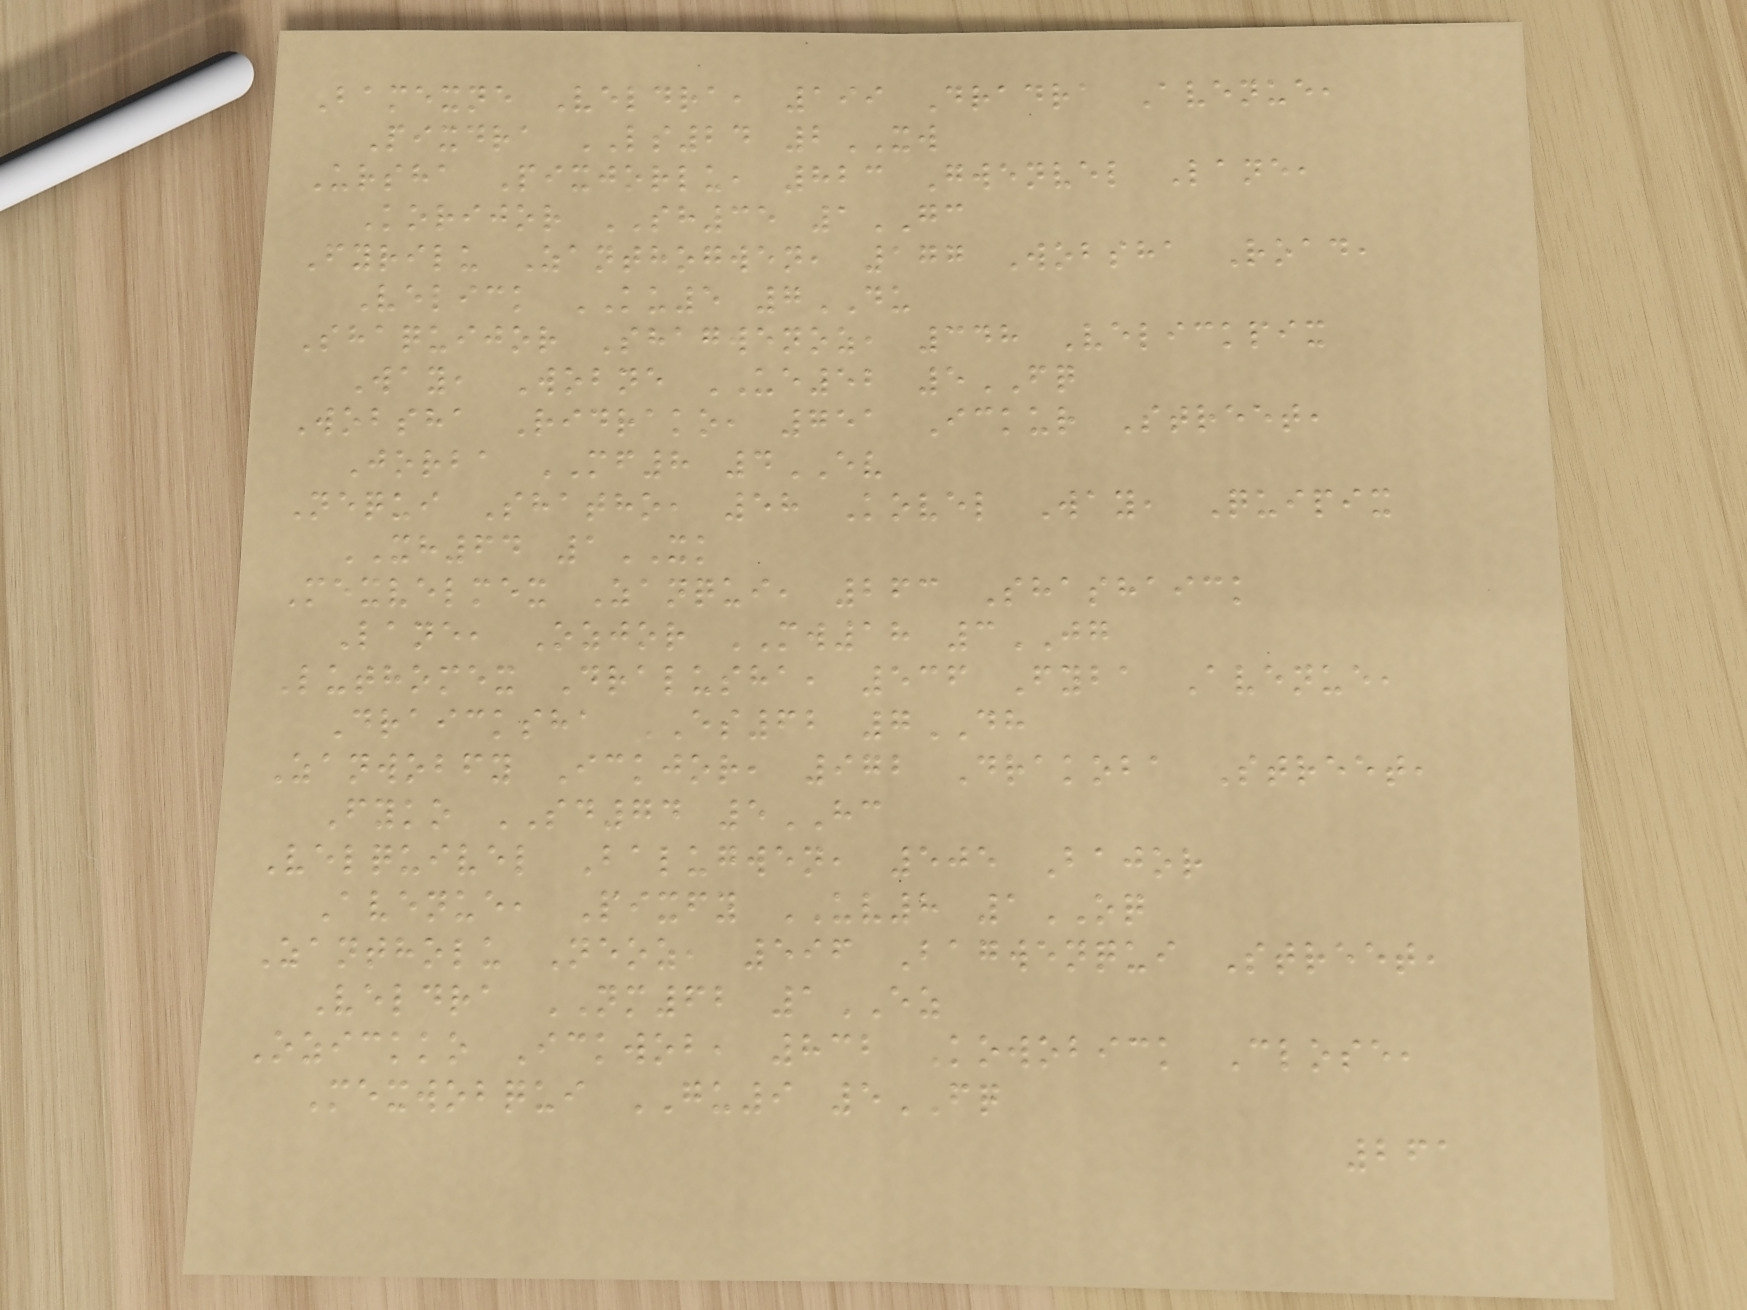Bamexne Veldra, 199 Dradra Avenue,
Pixdra LS24 2XW
Ursha Pixjorlu, 823 Gwenvel Lane,
Korijor SH35 1GC
Fyrilu Zanthogwen, 177 Wobsha Road,
Velick KU5 7DU
Shaquijor Shagwenoz, 348 Velickpix
Way, Wobne UE52 5FQ
Wobsha Ridrako, 751 Ickur Street,
Jorba MF8 4EV
Nequi Shatho, 58 Kovel Way, Quipix
XH64 1XK
Mexvelmex Zanqui, 263 Shashaick
Lane, Ozjor MW18 3JG
Luthomex Dralusha, 536 Fyba Avenue,
Draicksha ES62 7DH
Zanwobfy Ickjor, 972 Drakoba Street,
Fyko SD74 5HC
Velquivel Balugwen, 505 Bajor
Avenue, Pixfy UV8 1OQ
Zantholu Neoz, 596 Bagwenqui Street,
Veldra NM62 1EZ
Ozickko Ickwob, 832 Kowobick Close,
Mexwobqui GU9 5FQ
261
